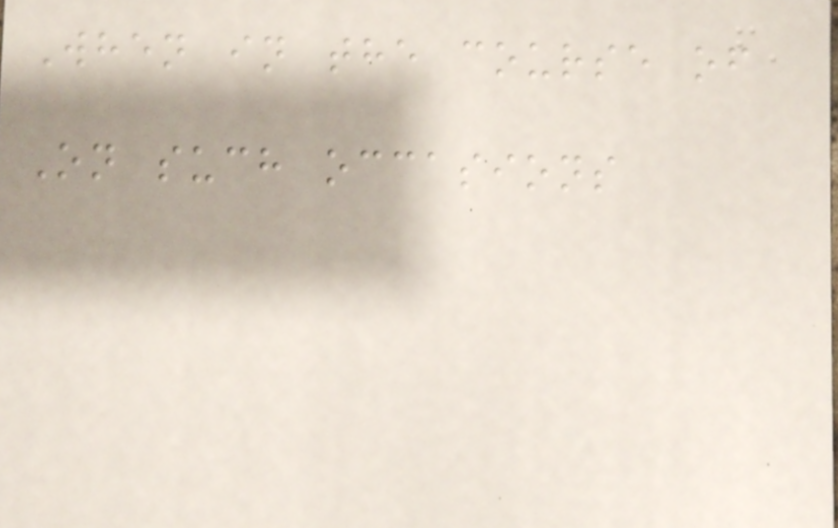When in the course of
On such occasions
